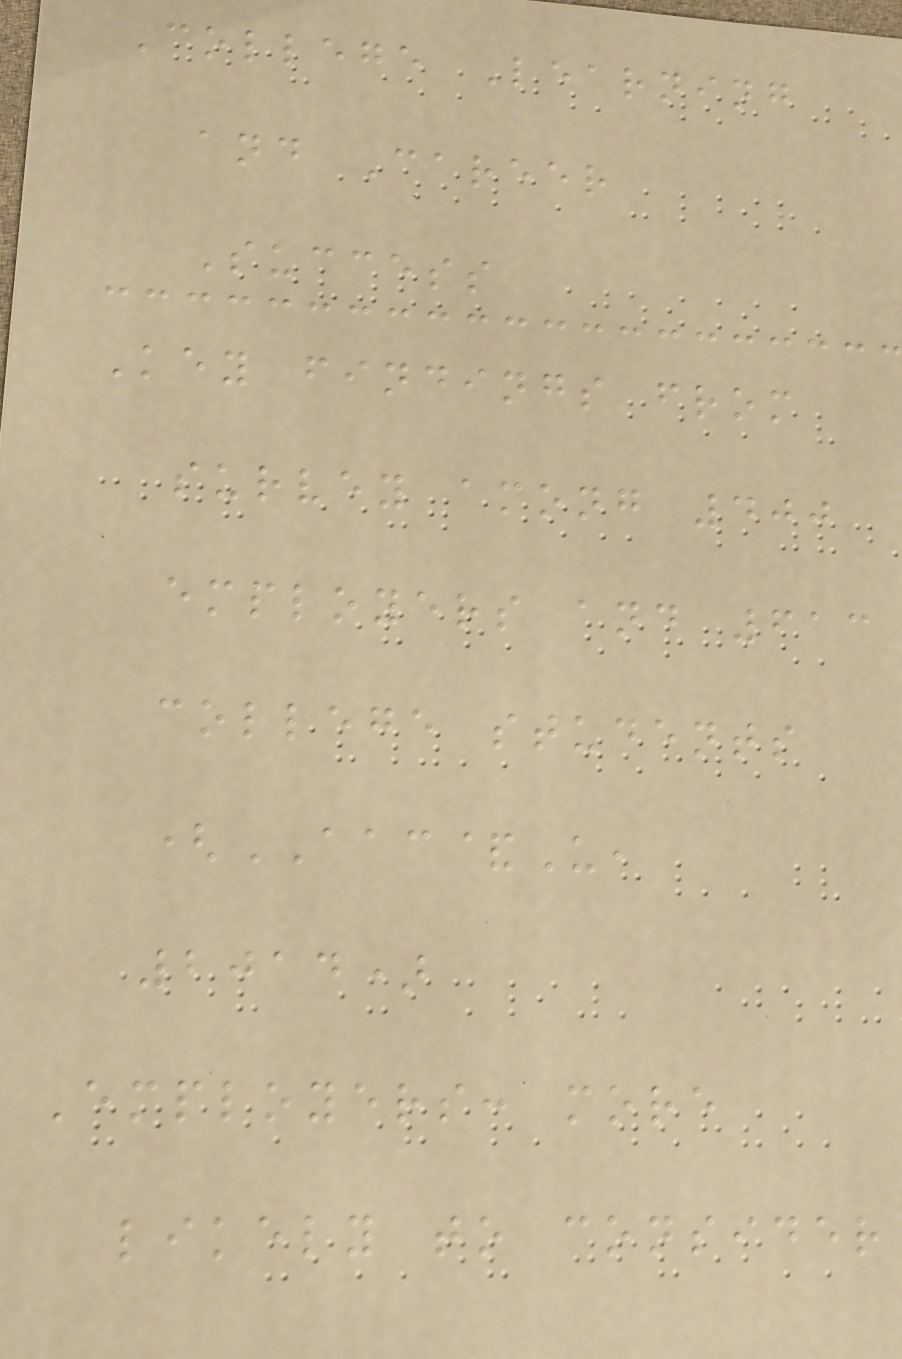College Learning
and Career
Success
Key findings from
survey among 400
employers and 613
college students
(AAC&U,
2014)
Employers: more
likely to consider
